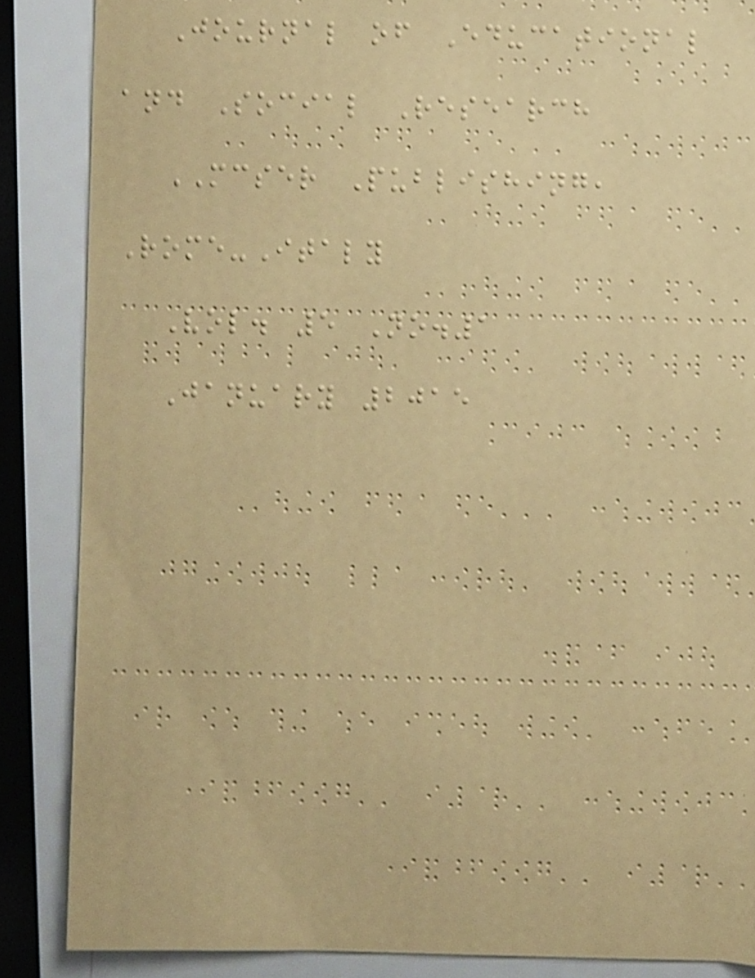Journal of Educational
and Social Research
MCSER Publishing,
Rome-Italy
Vol. 5 No.1
January 2015
